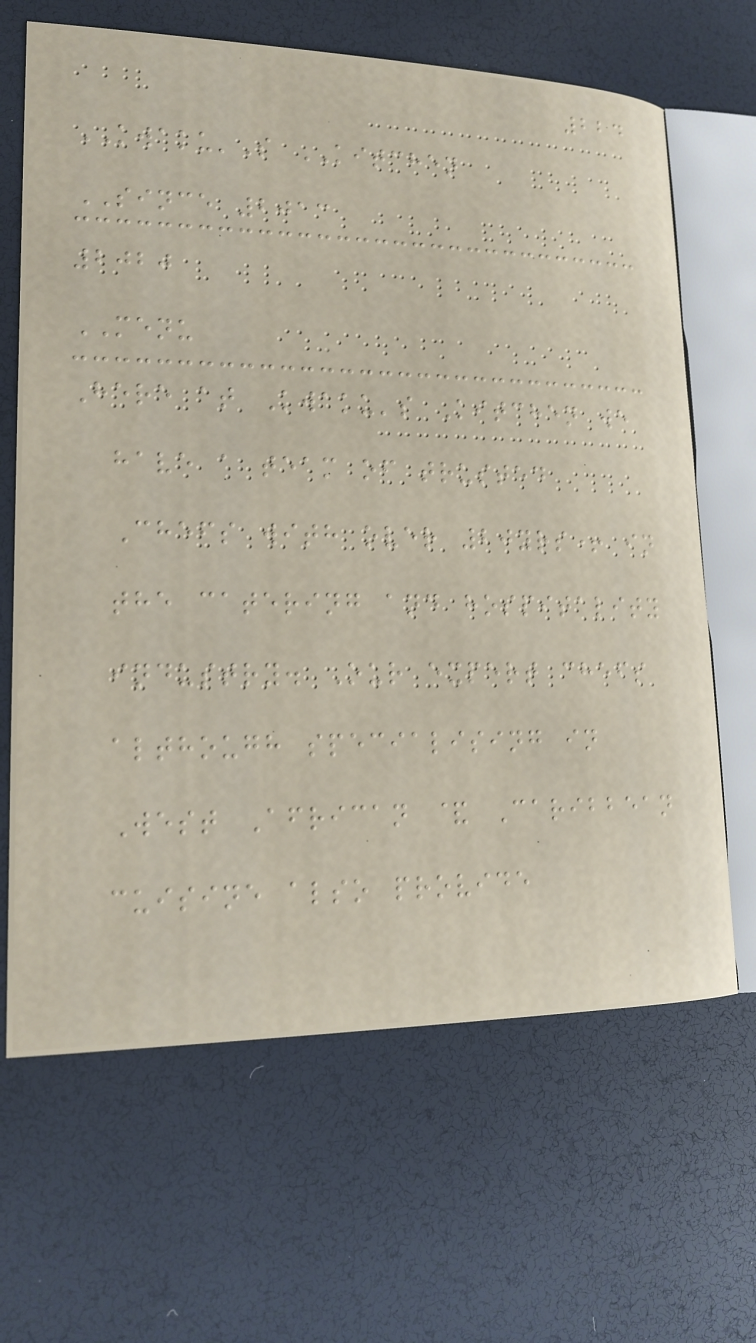224
KWAKU'S KITCHEN
SINCE 2013
2020
MENU
Here at Kwaku's Kitchen we
have a team of trusted
Chefs with over 20yrs+ in
the catering and hospitality
industry. Our expert chefs
although specialising in
West African & Caribbean
cuisine also provide
